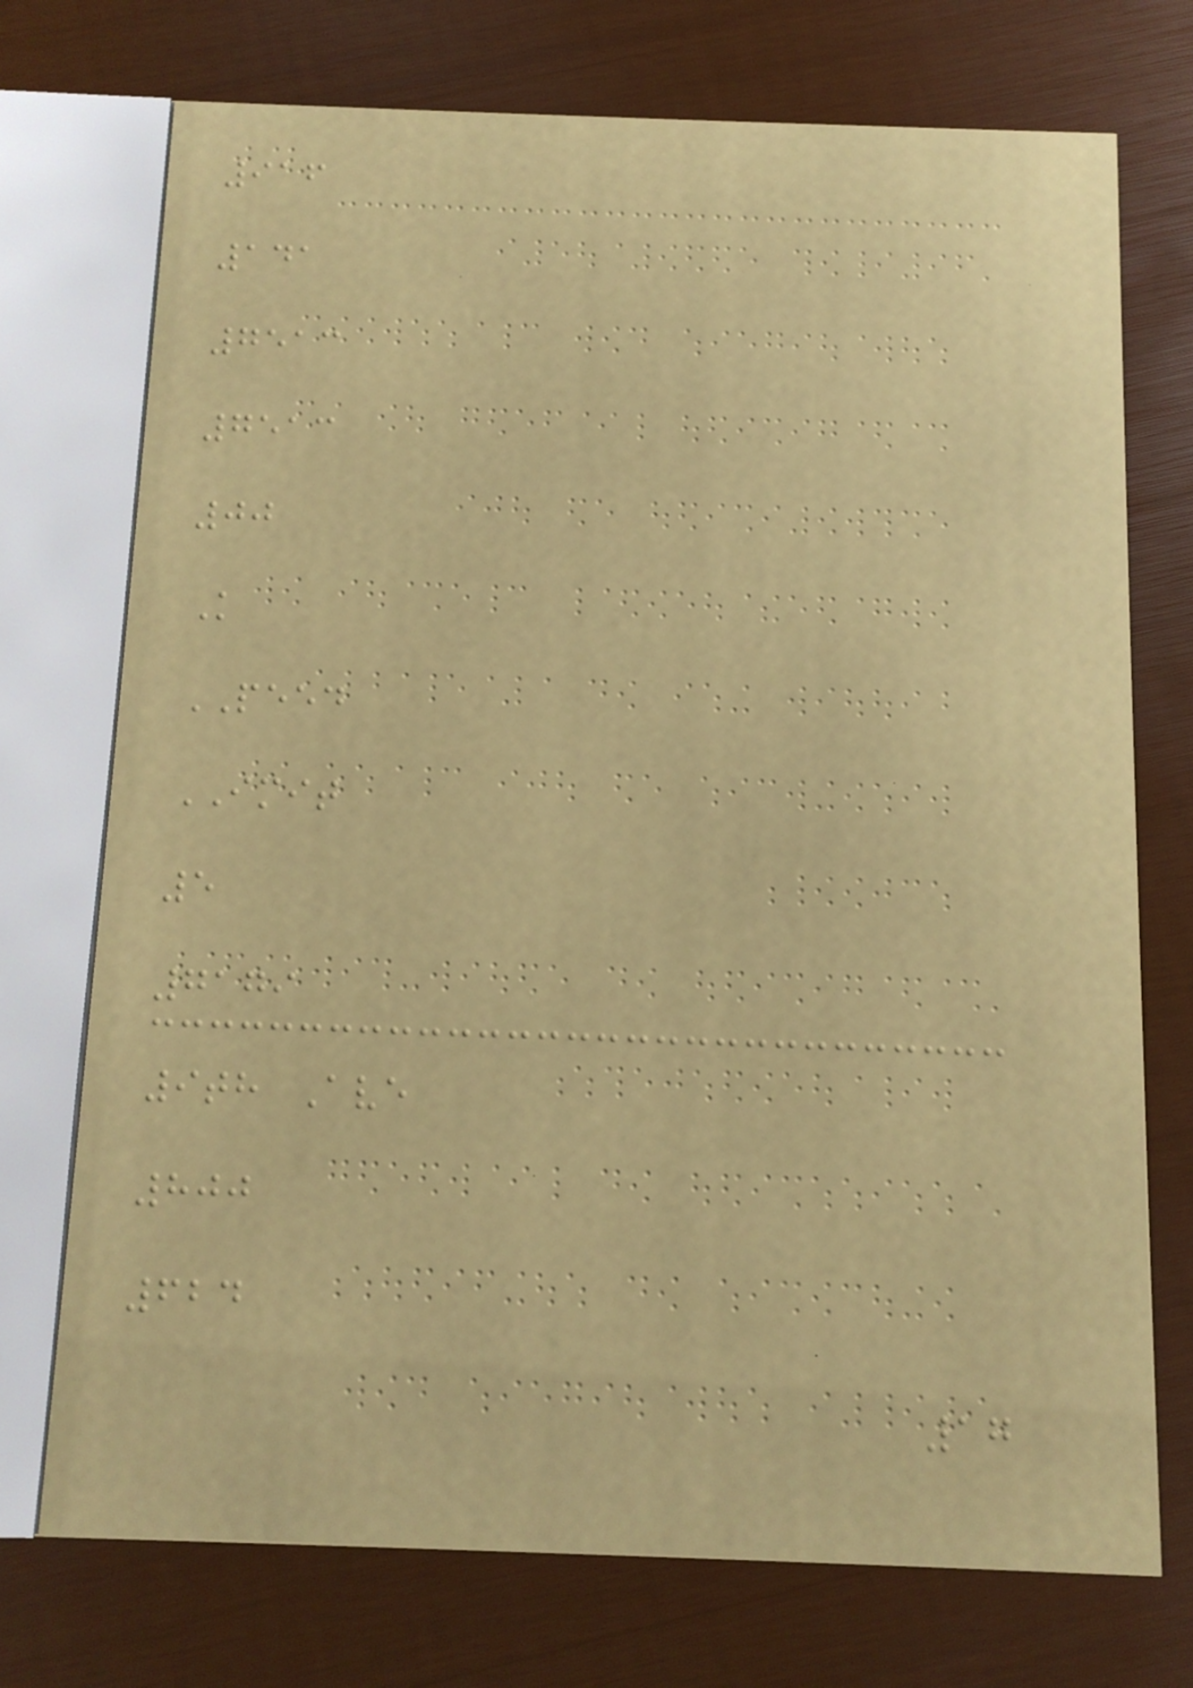916
141
7513
7513
00
K
PEED
IMIT
5
7179
9th Ave
800
624
17
